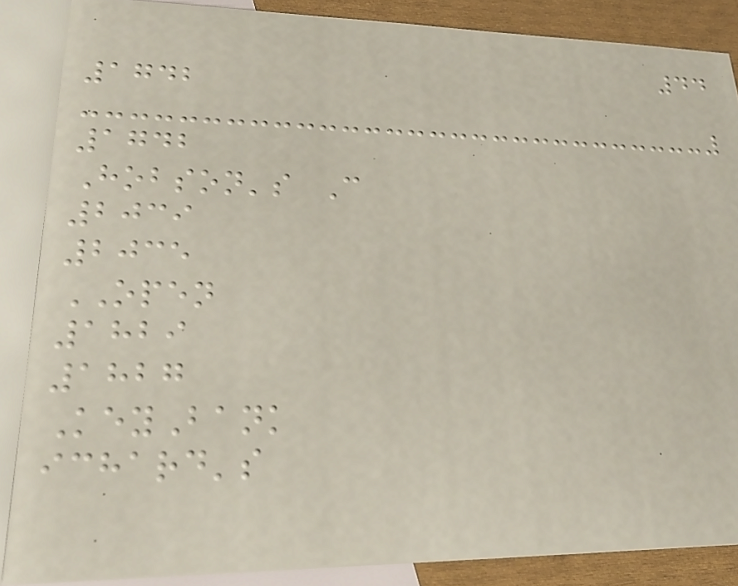44
1742
1742
Hobson's C
2039
2035
OPEN
1829
1827
KeyBank
ichard's
